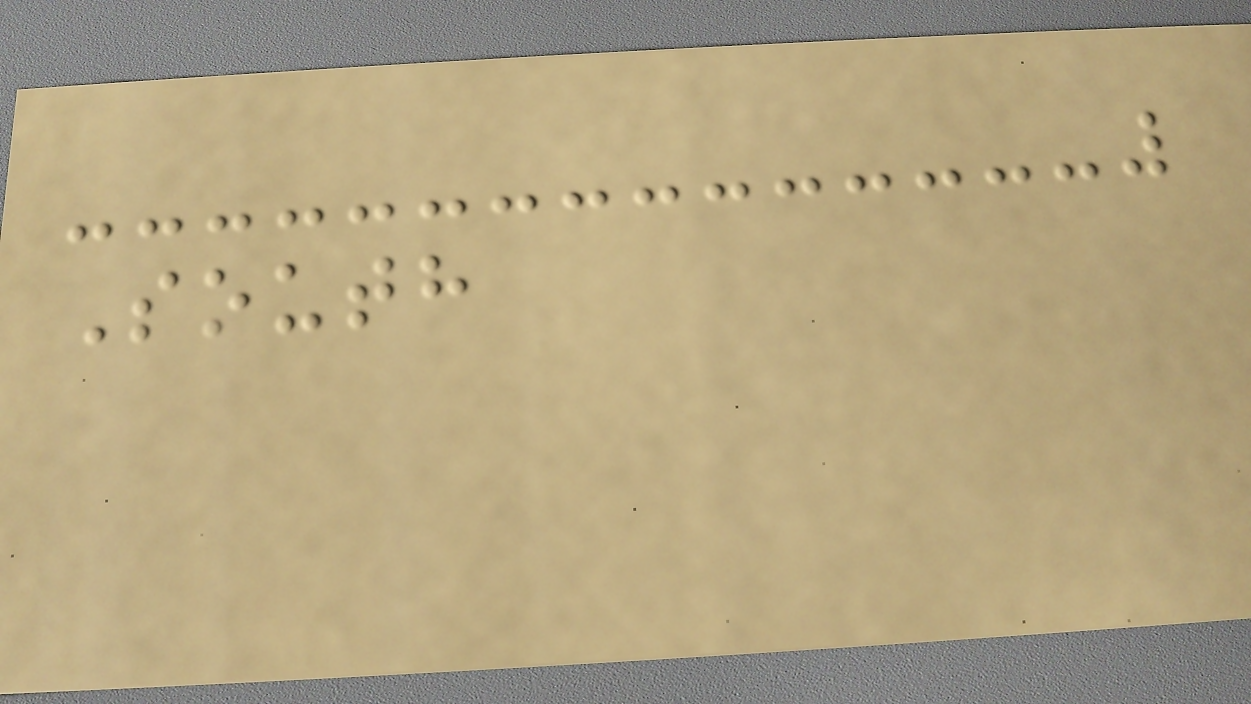South
